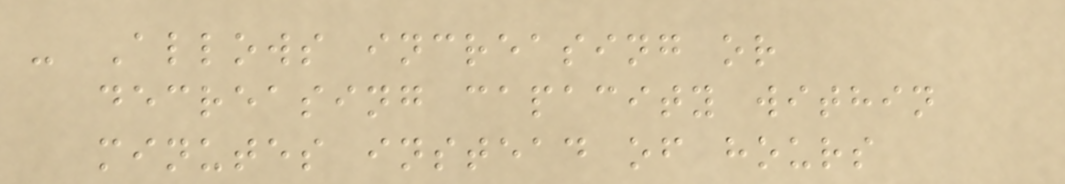- Allows increasing or
decreasing capacity within
minutes instead of hours
